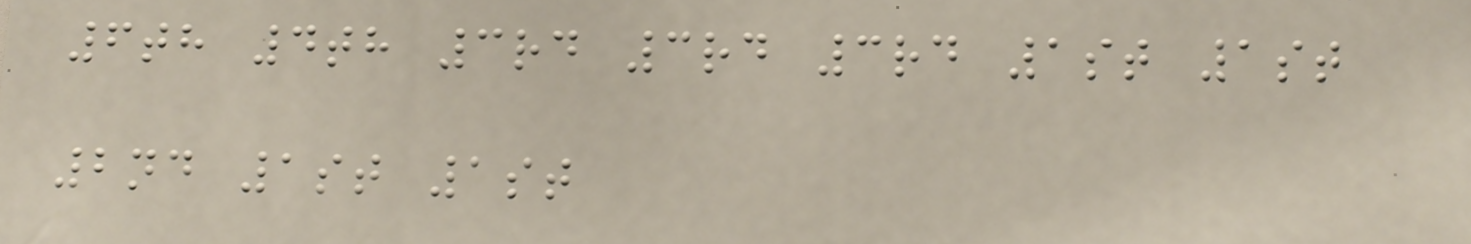6th 4th 3rd 3rd 3rd 1st 1st
2nd 1st 1st
